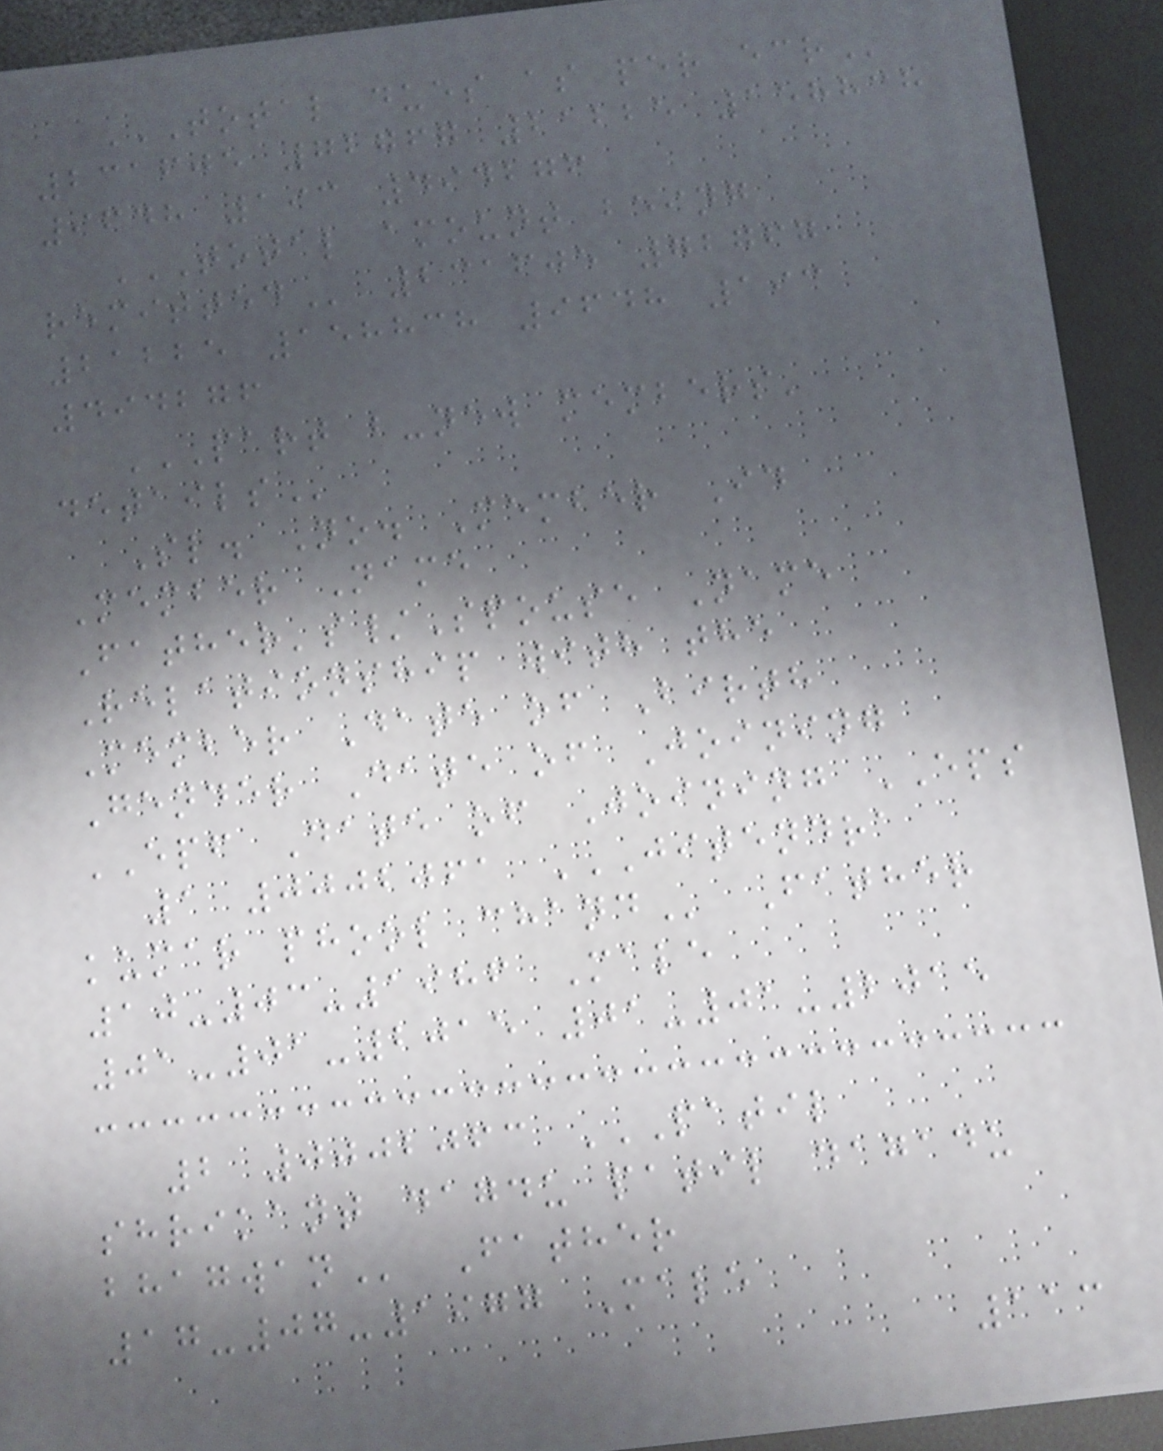TOTAL DUES AS PER ECR
231605 72767 21225 158838
9648 193 494276
TOTAL AMOUNT BEING
REMITTED 231605 72767
21225 158838 9648 193
494276
PART B-NEW MEMBERS'
DETAILS
Sl. No. Member Id
Member Name
Father's/Spouse Name
Relationship with the
Member Date of Birth
Gender Date of Joining
EPF Date of Joining EPS
1 0002061 JITENDRA
KUMAR PHOOL CHAND Father
10-03-1986 Male
01-01-2015 01-01-2015
2 0002063 PATIL
SHRIKANT DAGDU PATIL DAGADU
BHAGWAN Father
17-07-1977 Male
113
